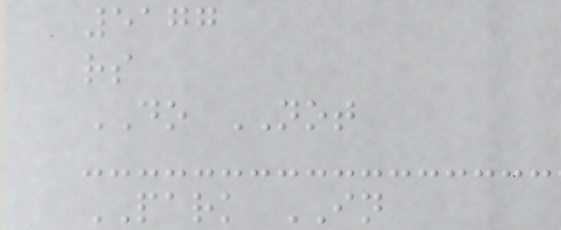5177
rs
DO NOT
PARK IN
